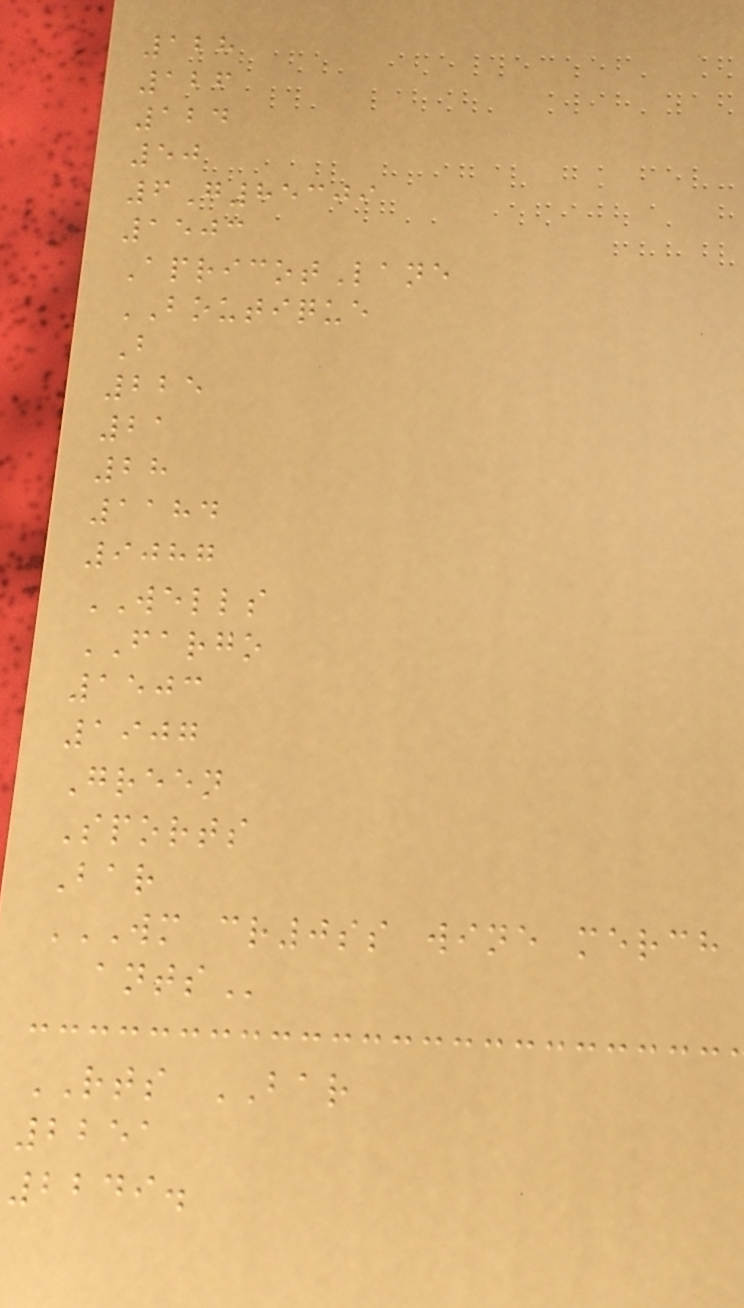128
126
124
50
6G85309
1503
ApricotLane
BOUTIQUE
B
225
21
28
1184
9087
WELLS
FARGO
1503
1907
Green
Sports
Bar
WM CR0SS WINE MERCH
ANTS
RTS BAR
2251
2249.
